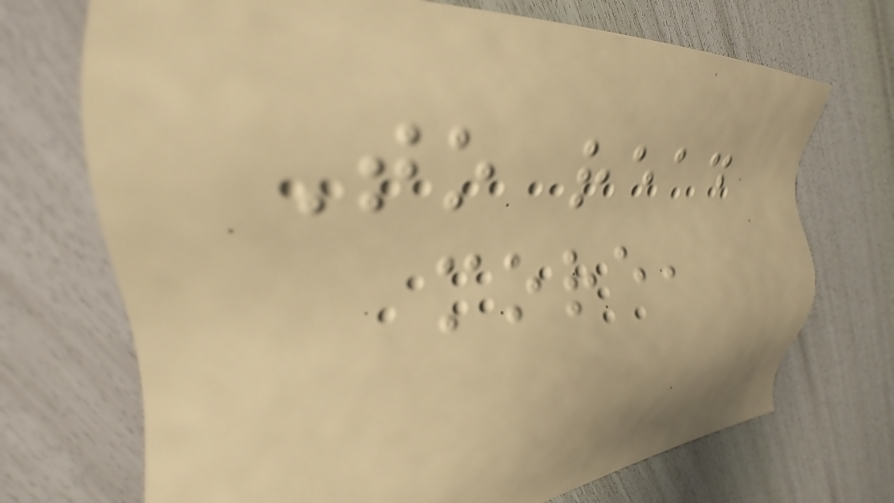To read
more,
